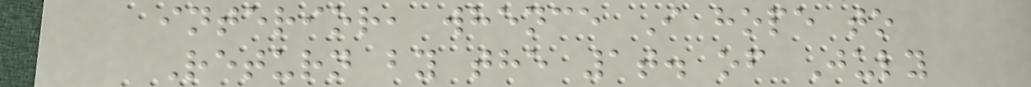interior, whence I hope to
Return by the 1t. of July
